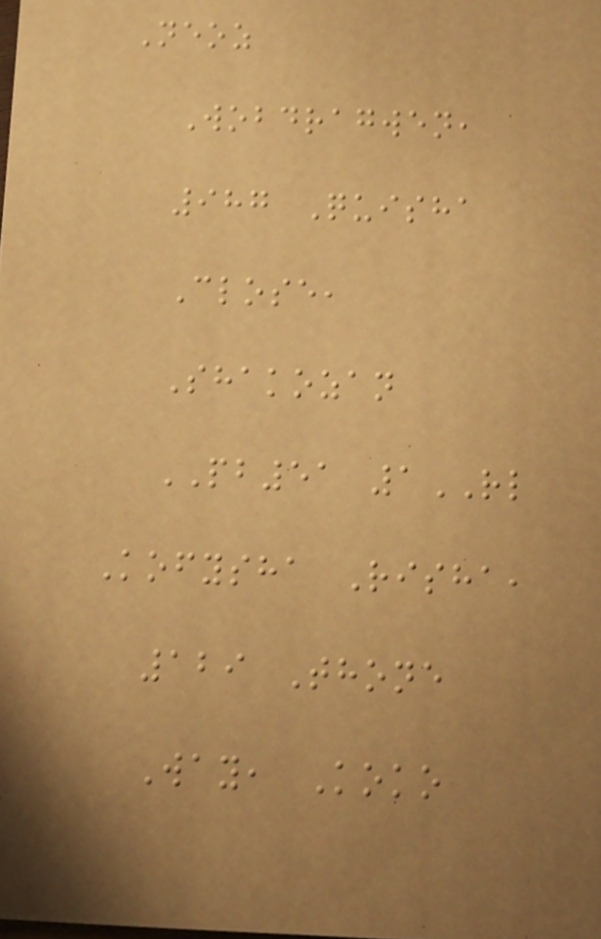Neoz
Wobdragwen,
987 Quisha
Close,
Shakozan
PB51 1RL
Kofysha Risha,
129 Thone
Way, Koko
